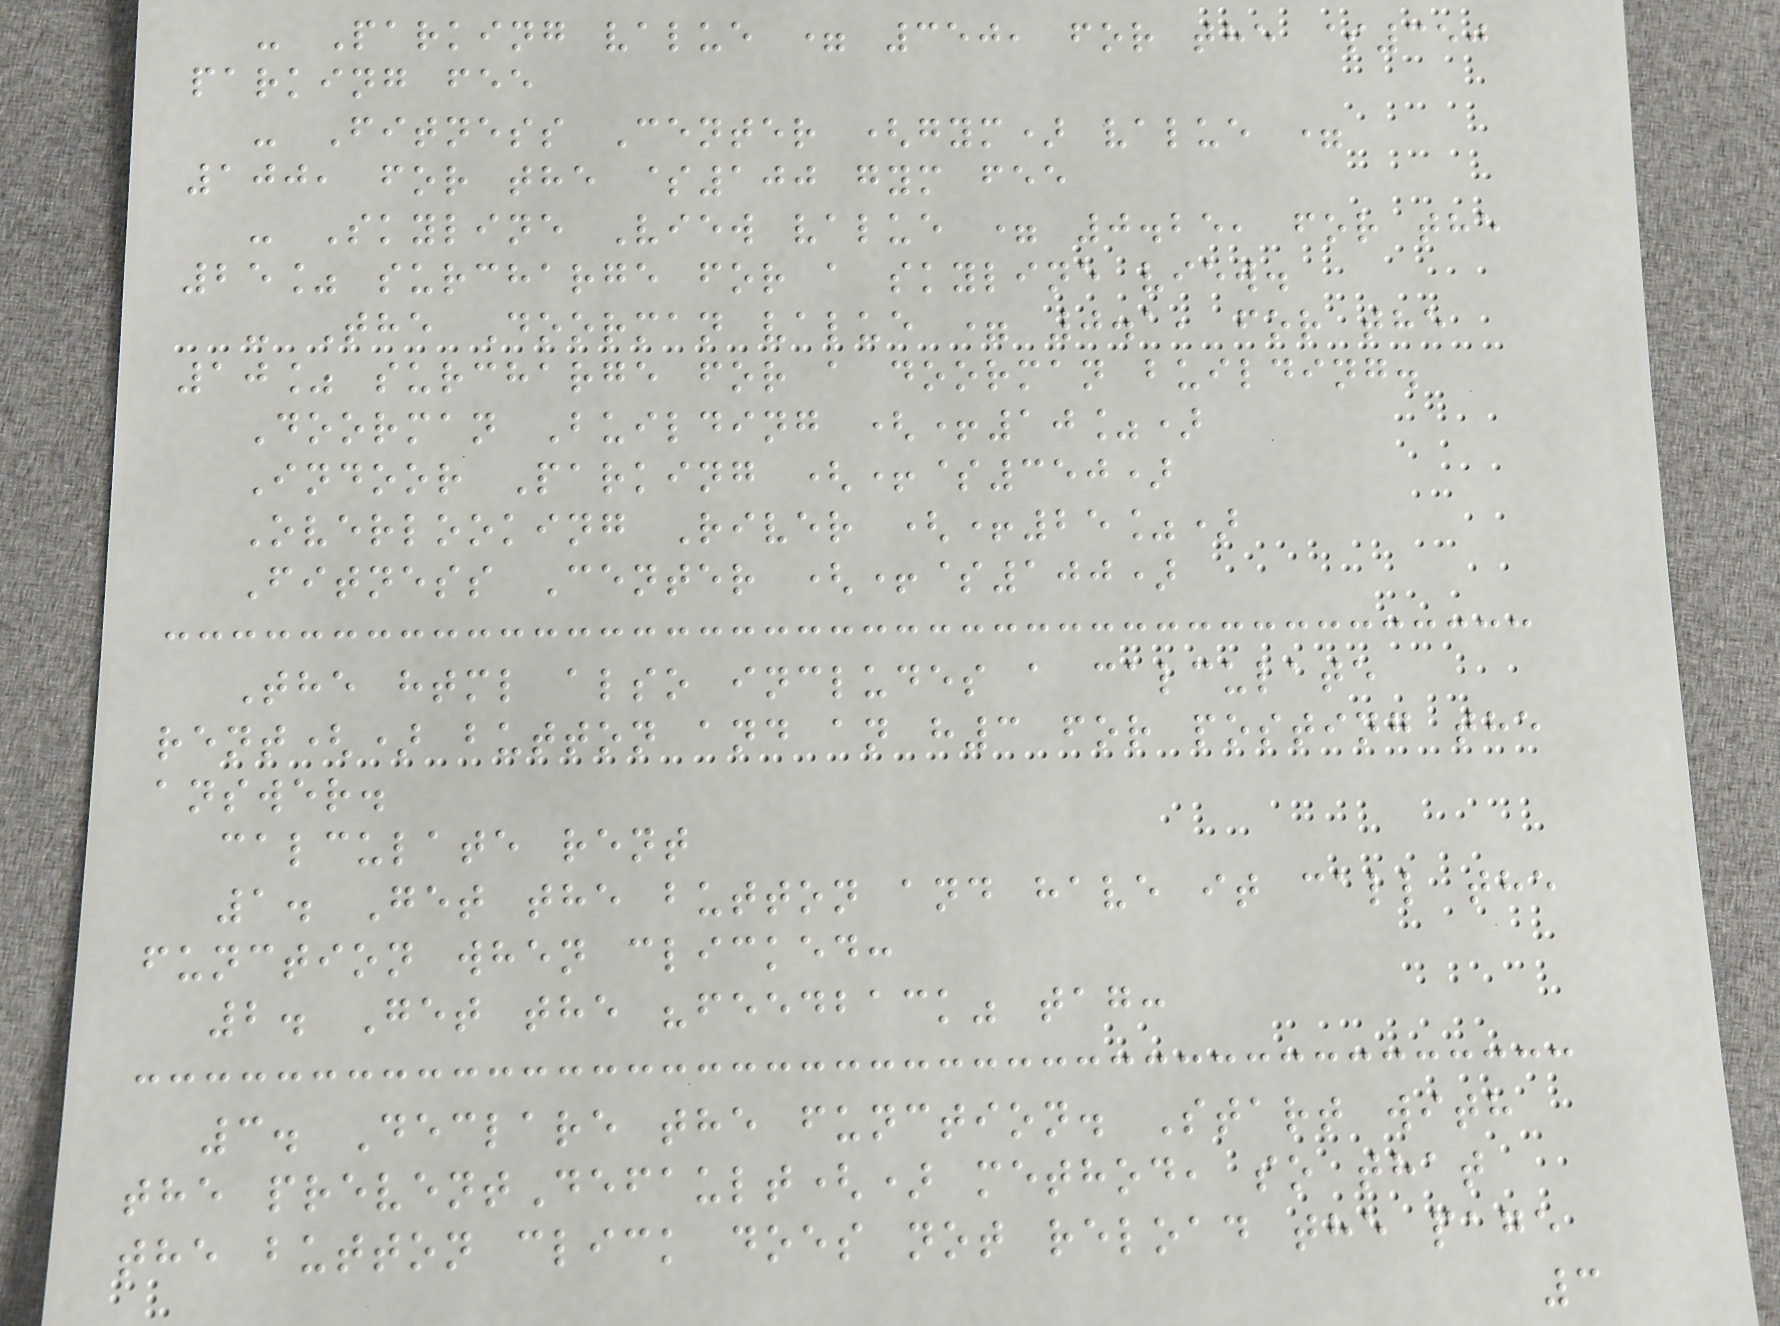- Parking value = 350, for the $350
parking fee
- Fitness Center (gym) value =
100, for the $100 gym fee
- Skyline View value = 0.25, for the
25% surcharge for a skyline view.
- The Doorman value = 0.1, for the
10% surcharge for a doorman building.
Doorman Building (+10%)
Indoor Parking (+$350)
Overlooking River (+25%)
Fitness Center (+$100)
The html also includes a calculate
rent() button and an h3 for posting the
answer.
calculate rent
1. Get the button and have it call the
function when clicked:
2. Get the "feedback" tag:
3. Declare the function. Start with
the preventDefault() method, so that
the button click does not reload the page
3
